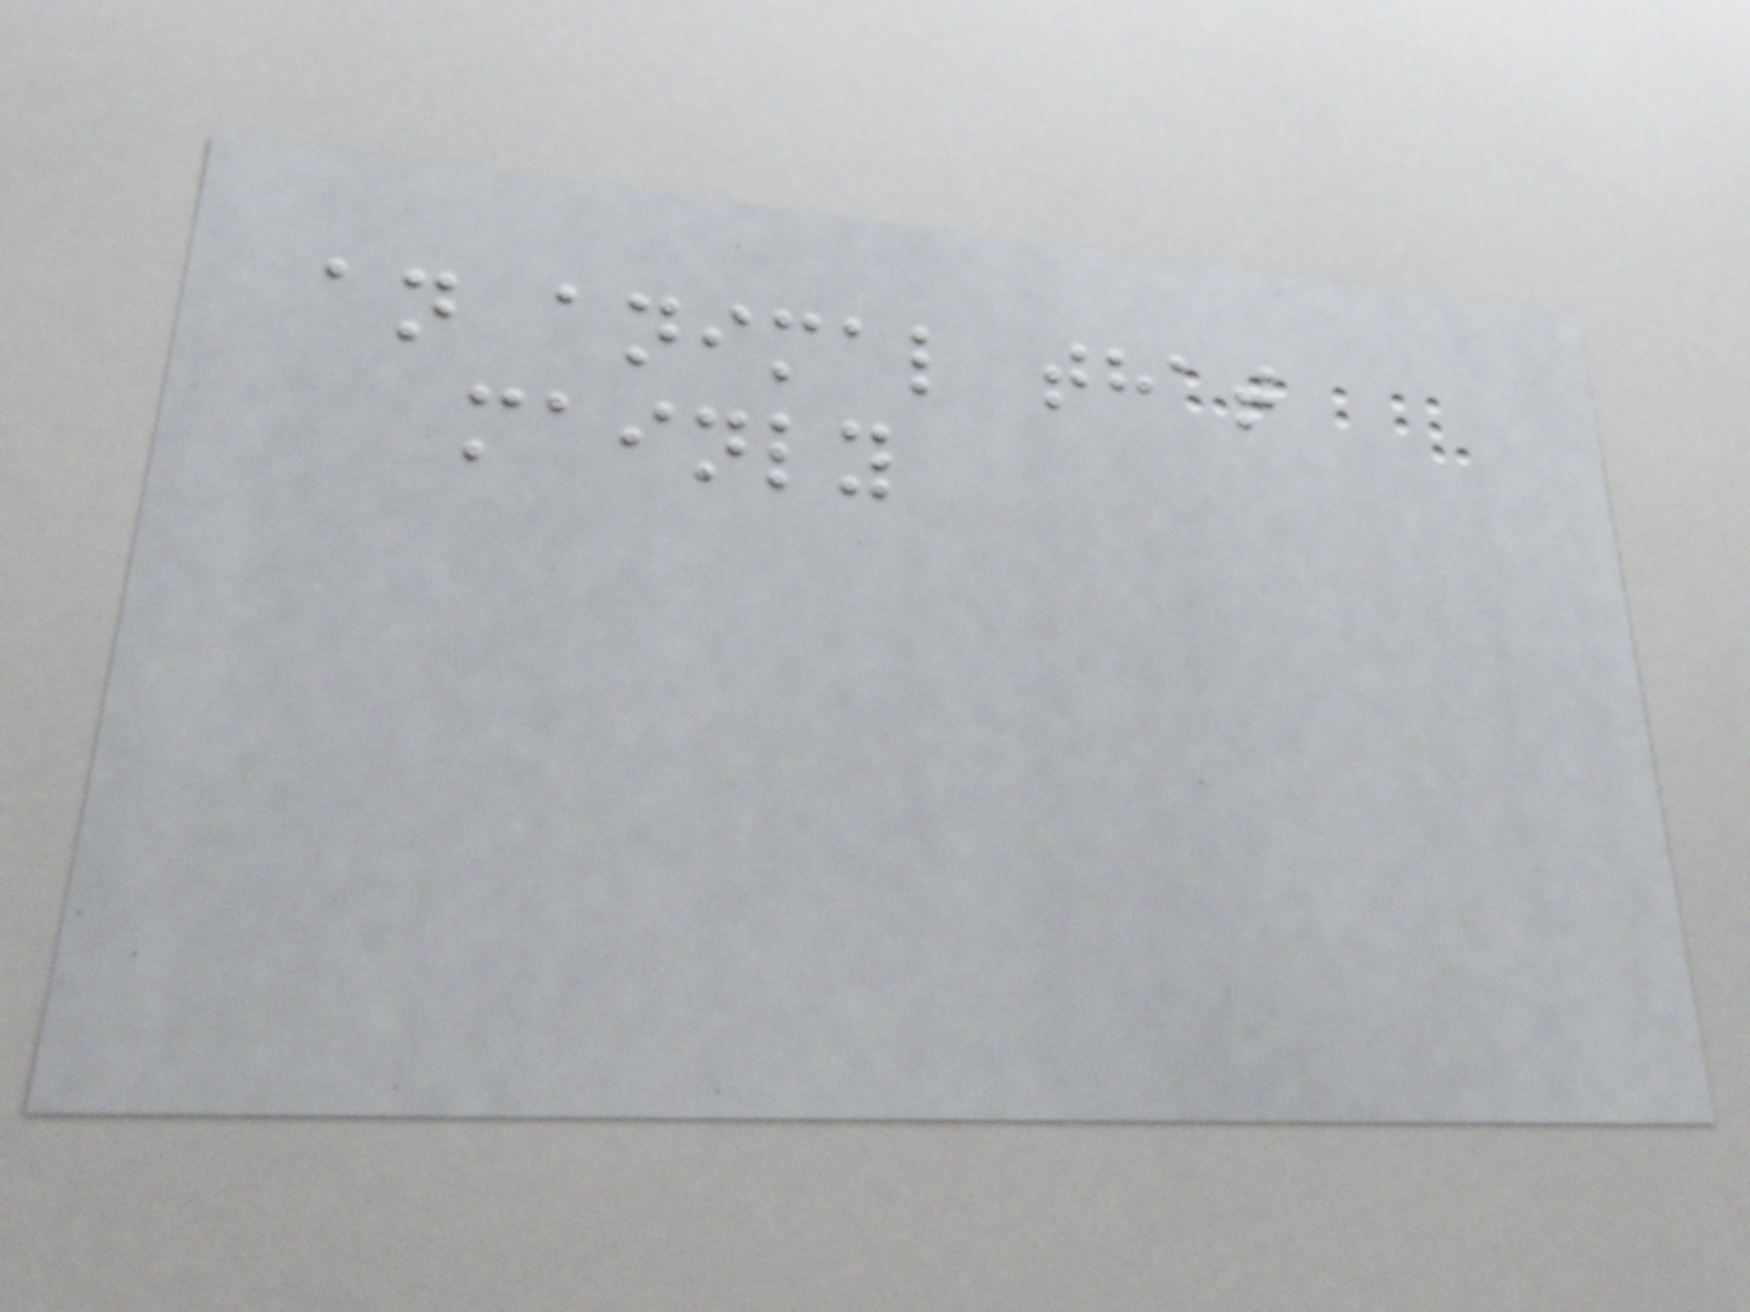an animal that
mainly
